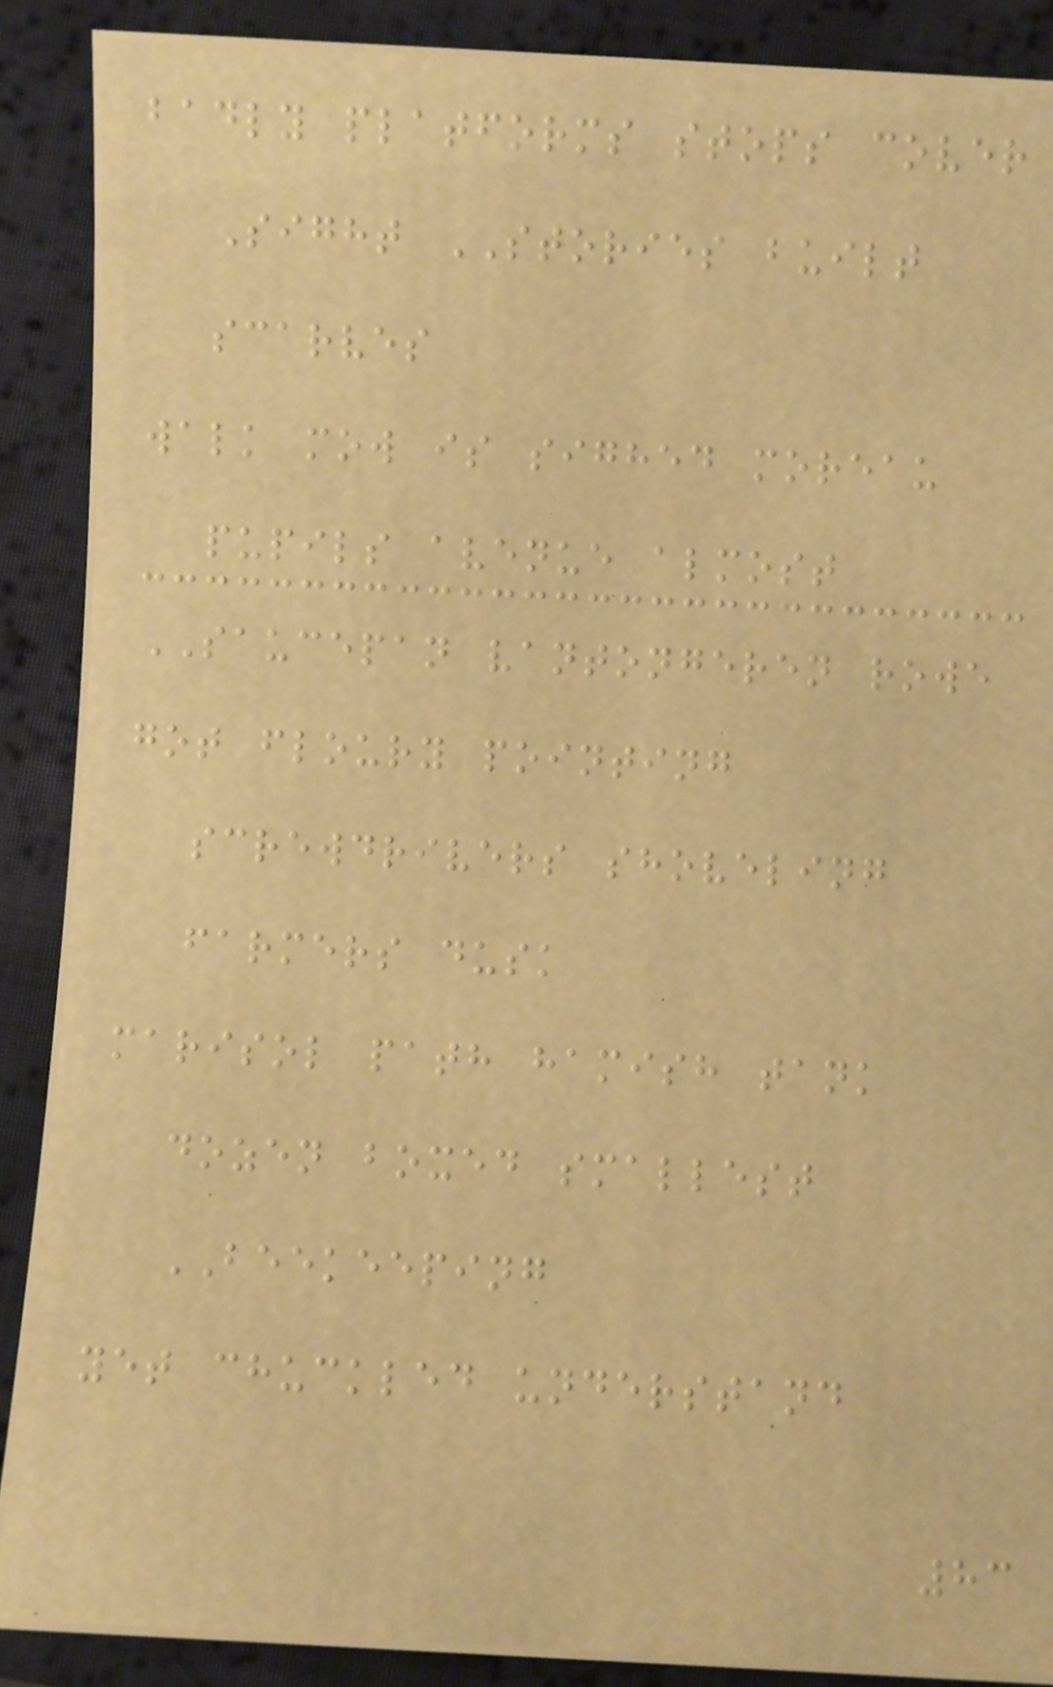badly platforms stops cover
Sight STORIES built
scarves
walk mow is sighed moreau
pupils avenue almost
SAUCEPAN vantongeren rowe
got floury pointing
screwdrivers shoveling
farmers dusk
marisol path hamish tank
dozen boxed smallest
BEEKEEPING
yet chuckled understand
83
